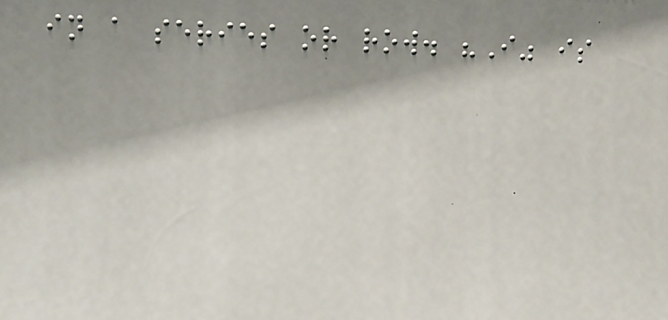in a series or row. "I" is
